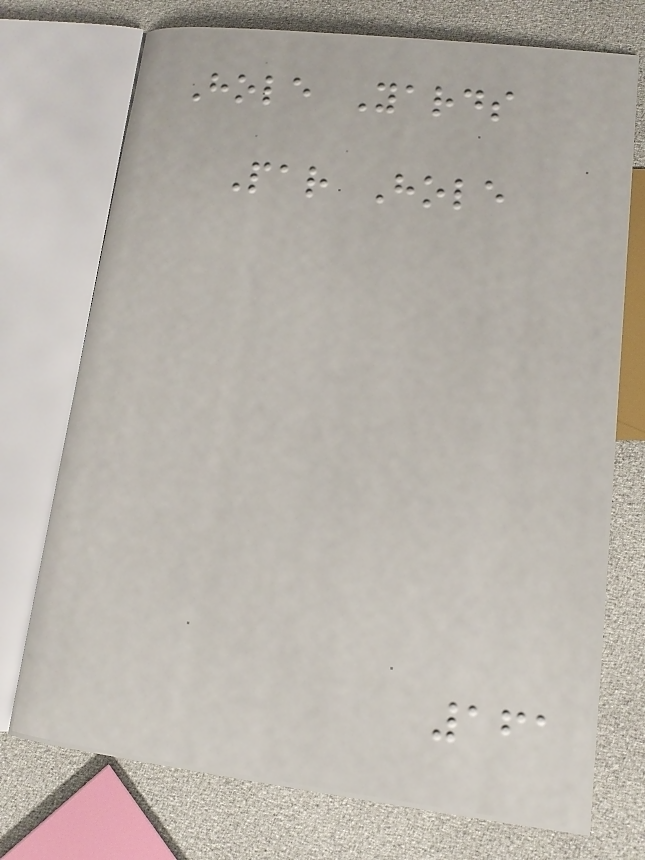Hole Yards
Par Hole
161
